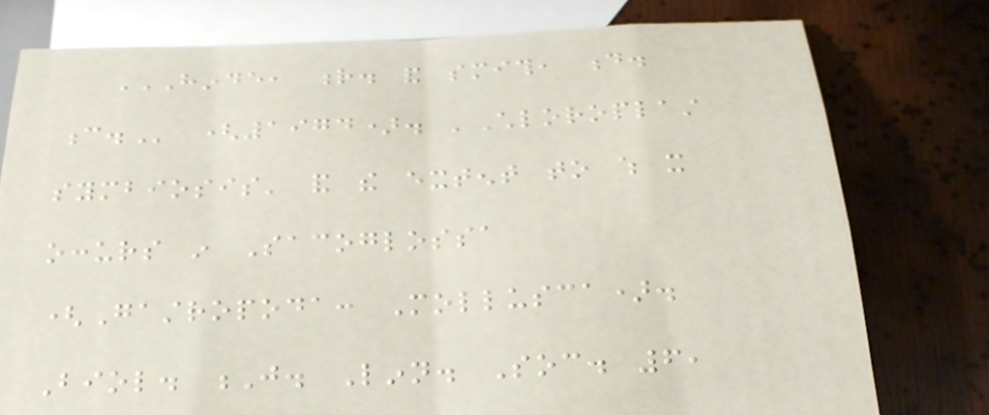HINDE, R. AND SMITH, D.
C. (1974). 'Chloroplast
symbiosis' and the extent to which it
occurs in Sacoglossa
(Gastropoda: Mollusca).
Biol. J. Linn. Soc. 6,
